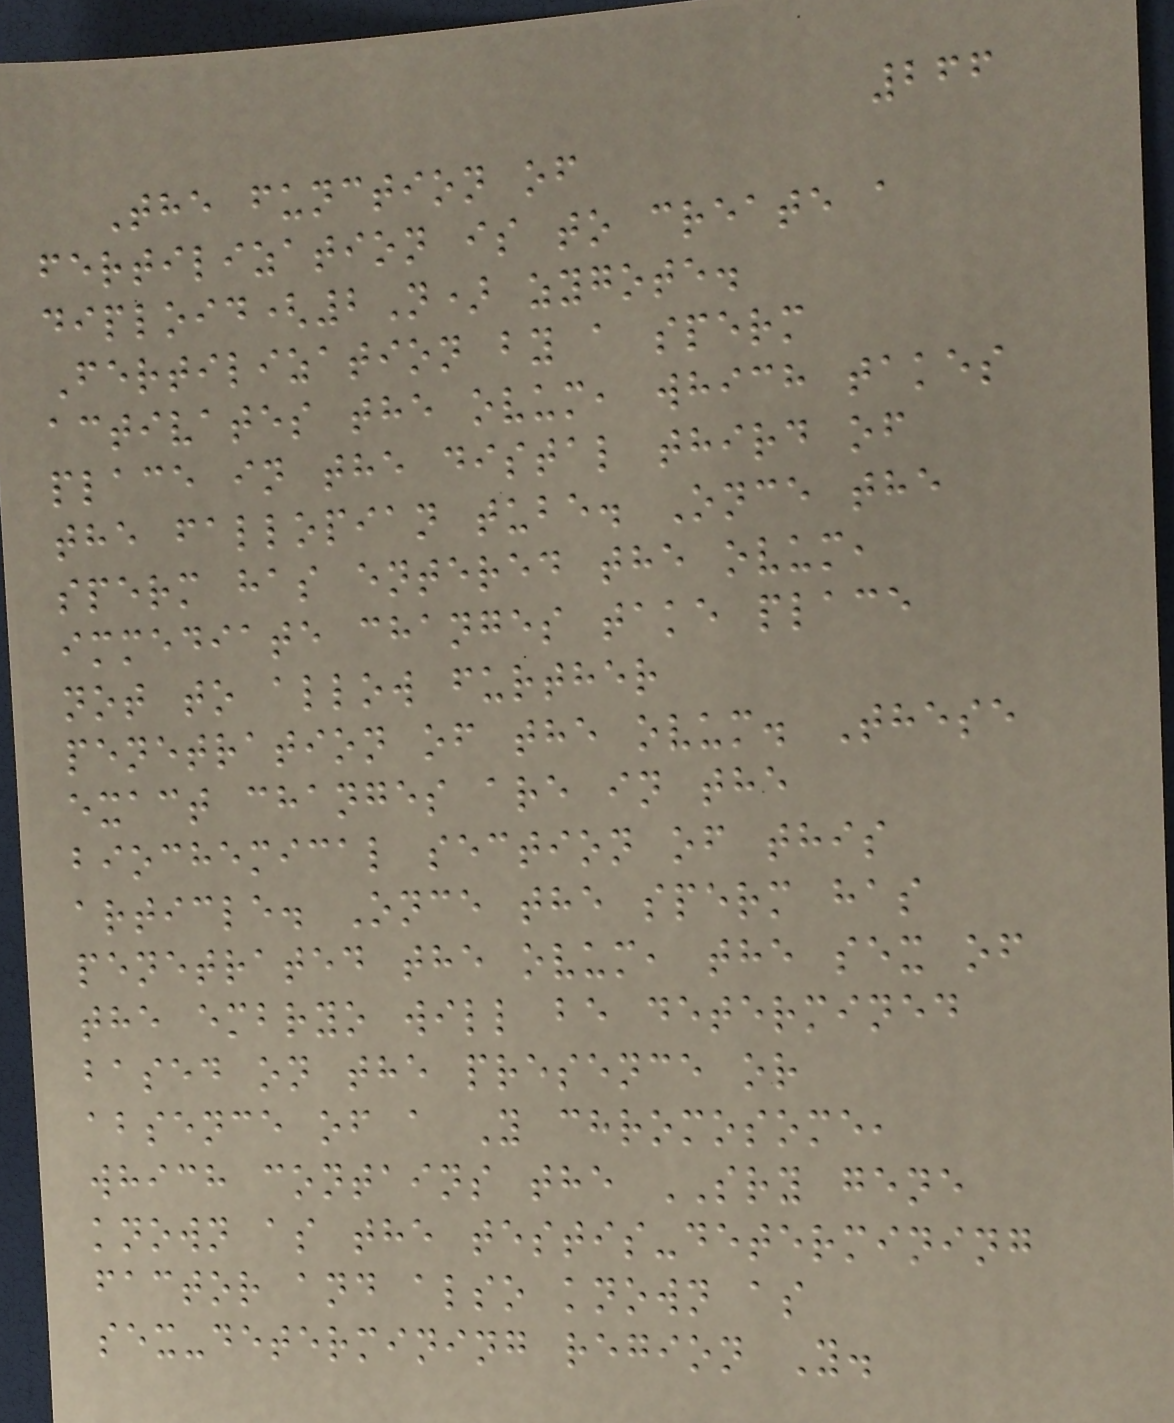266
The function of
fertilization is to create a
diploid(2N) zygote.
Fertilization by a sperm
activates the ovum, which takes
place in the distal third of
the fallopian tube. Once the
sperm has entered the ovum,
immediate changes take place
not to allow further
penetration of the ovum. These
exact changes are in the
biochemical section of this
article. Once the sperm has
penetrated the ovum, the sex of
the embryo will be determined
based on the presence or
absence of a Y chromosome,
which contains the SRY gene
known as the testis-determining
factor and also known as
sex-determining region Y.
